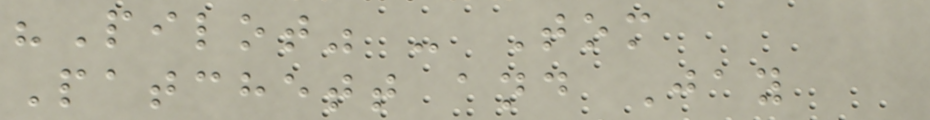"Pilot" - Tom
Patchett and Jay
